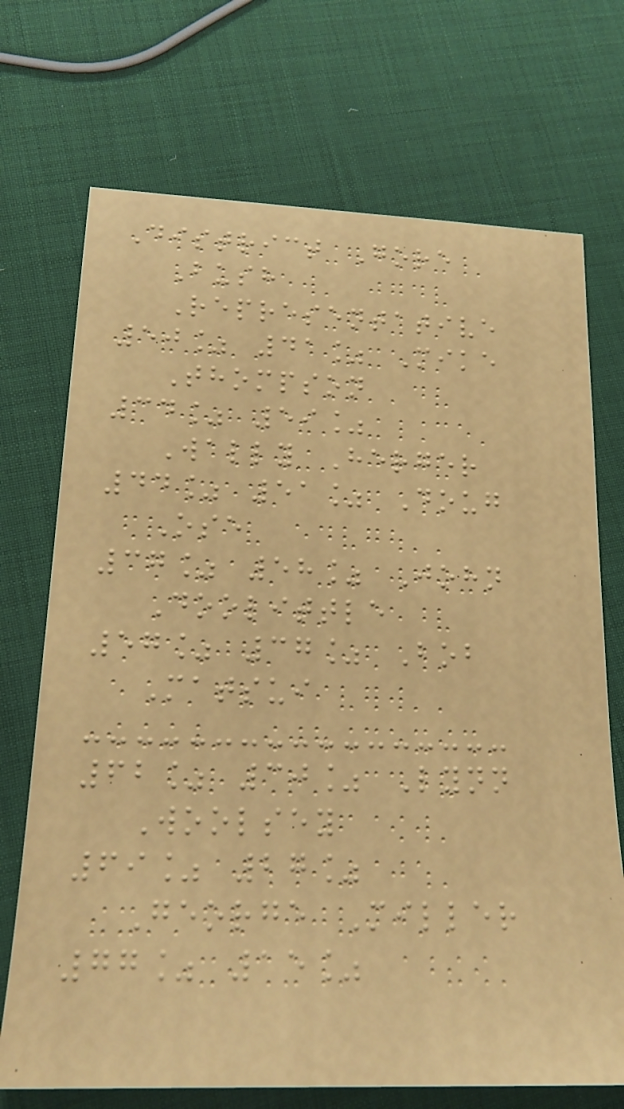District Gore
Bush
Representative
50% 41% Mike
Thompson
34% 59%
Wally Herger
44% 51% Doug
Ose
37% 58% John
Doolittle
57% 37% Bob
Matsui
62% 30% Lynn
Woolsey
69% 27%
George Miller
77% 15%
